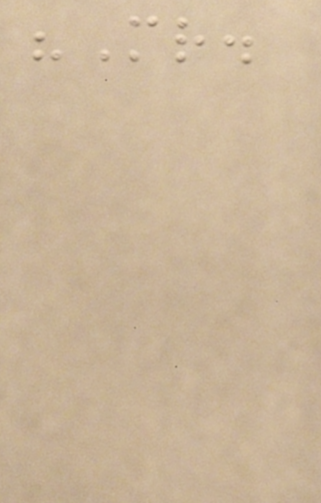"Mr.
